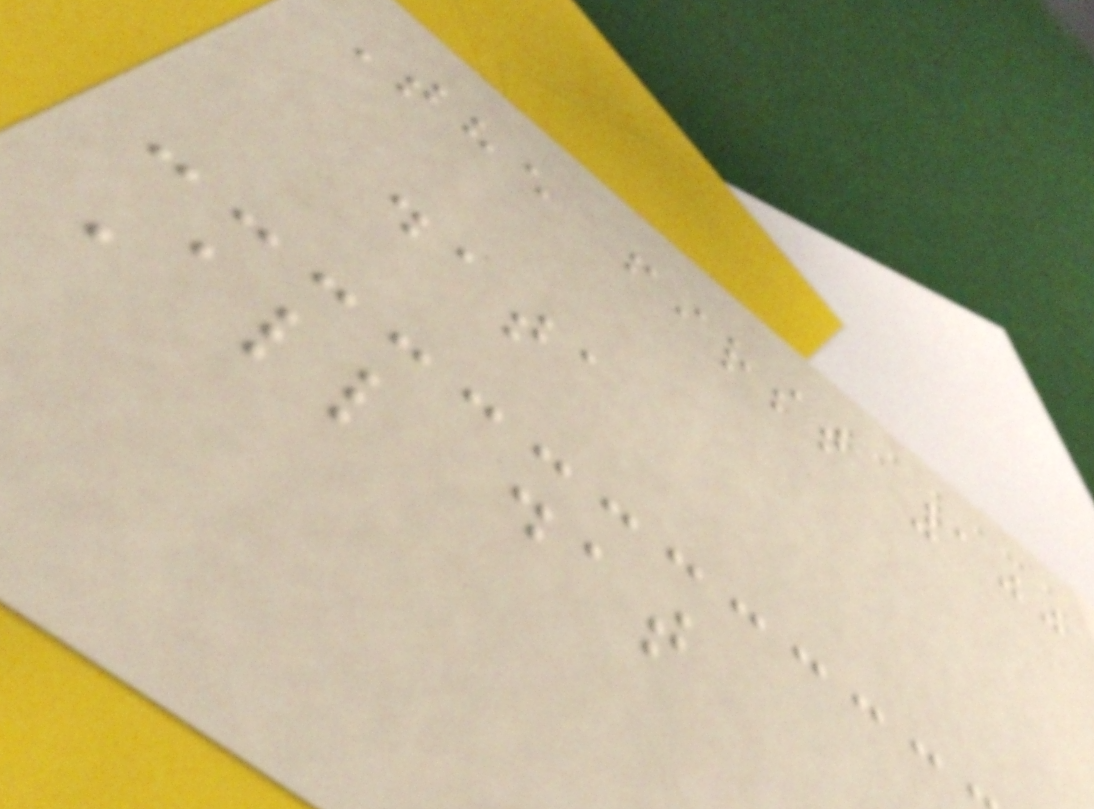The first 100
data
All dat
